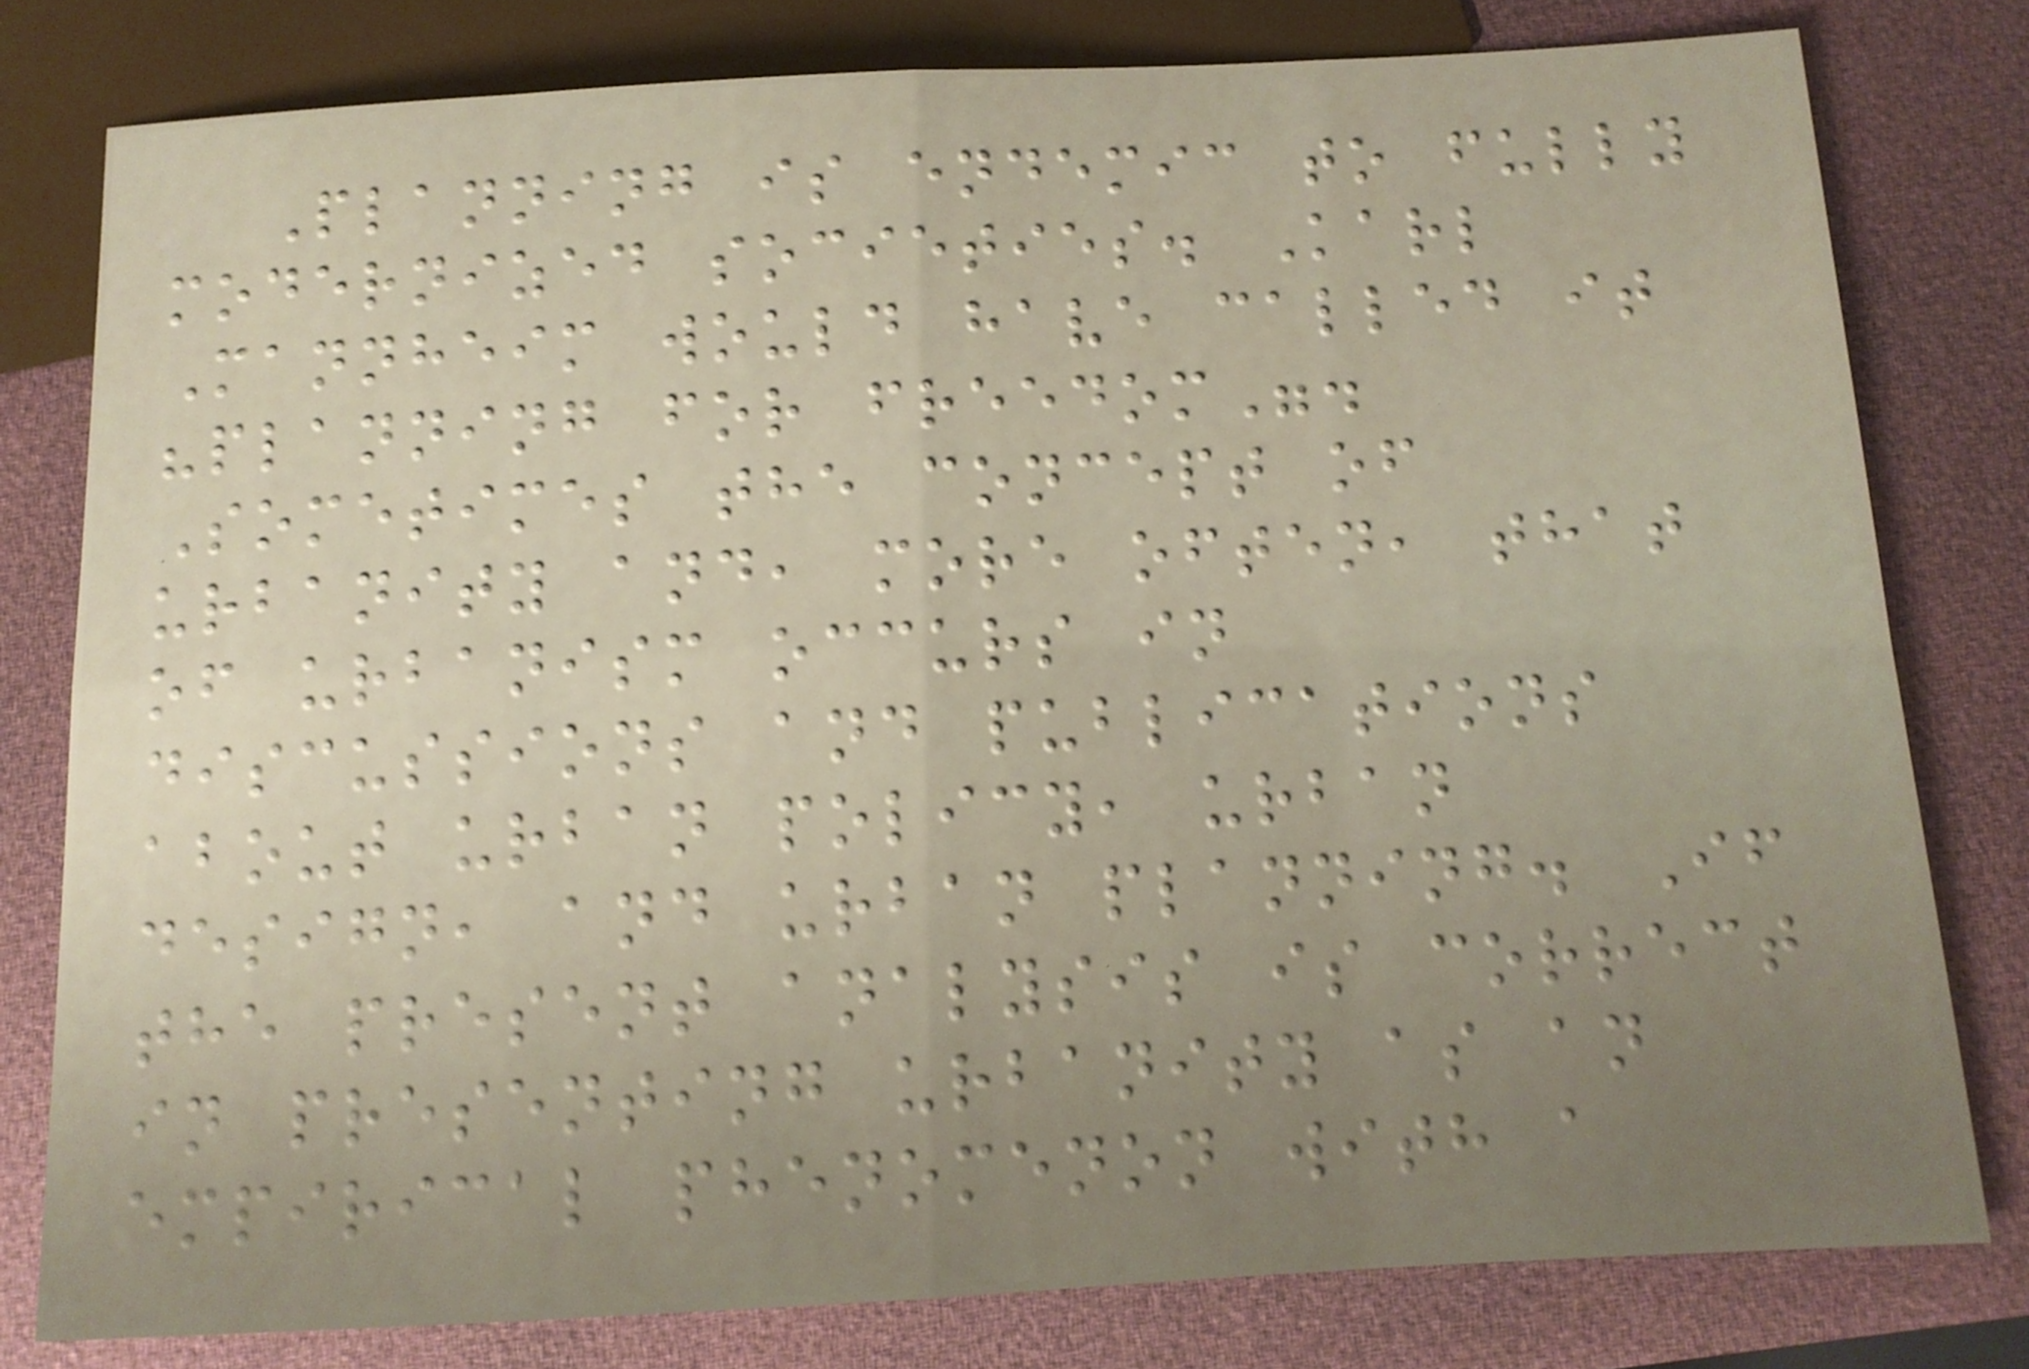Planning is endemic to fully
modernized societies. Karl
Mannheim would have called it
"planning for freedom".
Sometimes the concept of
urbanity and, more often, that
of urbanism occurs in
discussions and publications
about urban policy, urban
design, and urban planning. If
the present analysis is correct
in presenting urbanity as an
empirical phenomenon with a
